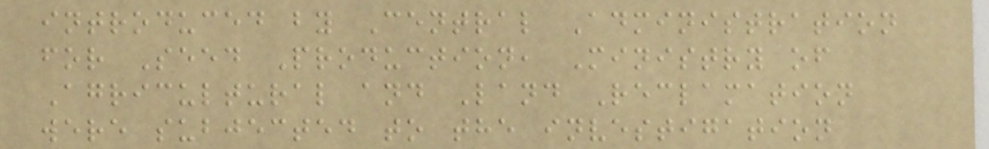introduced by Central Administration
for Seed Production, Ministry of
Agricultural and Land Reclamation
were subjected to the investigation
